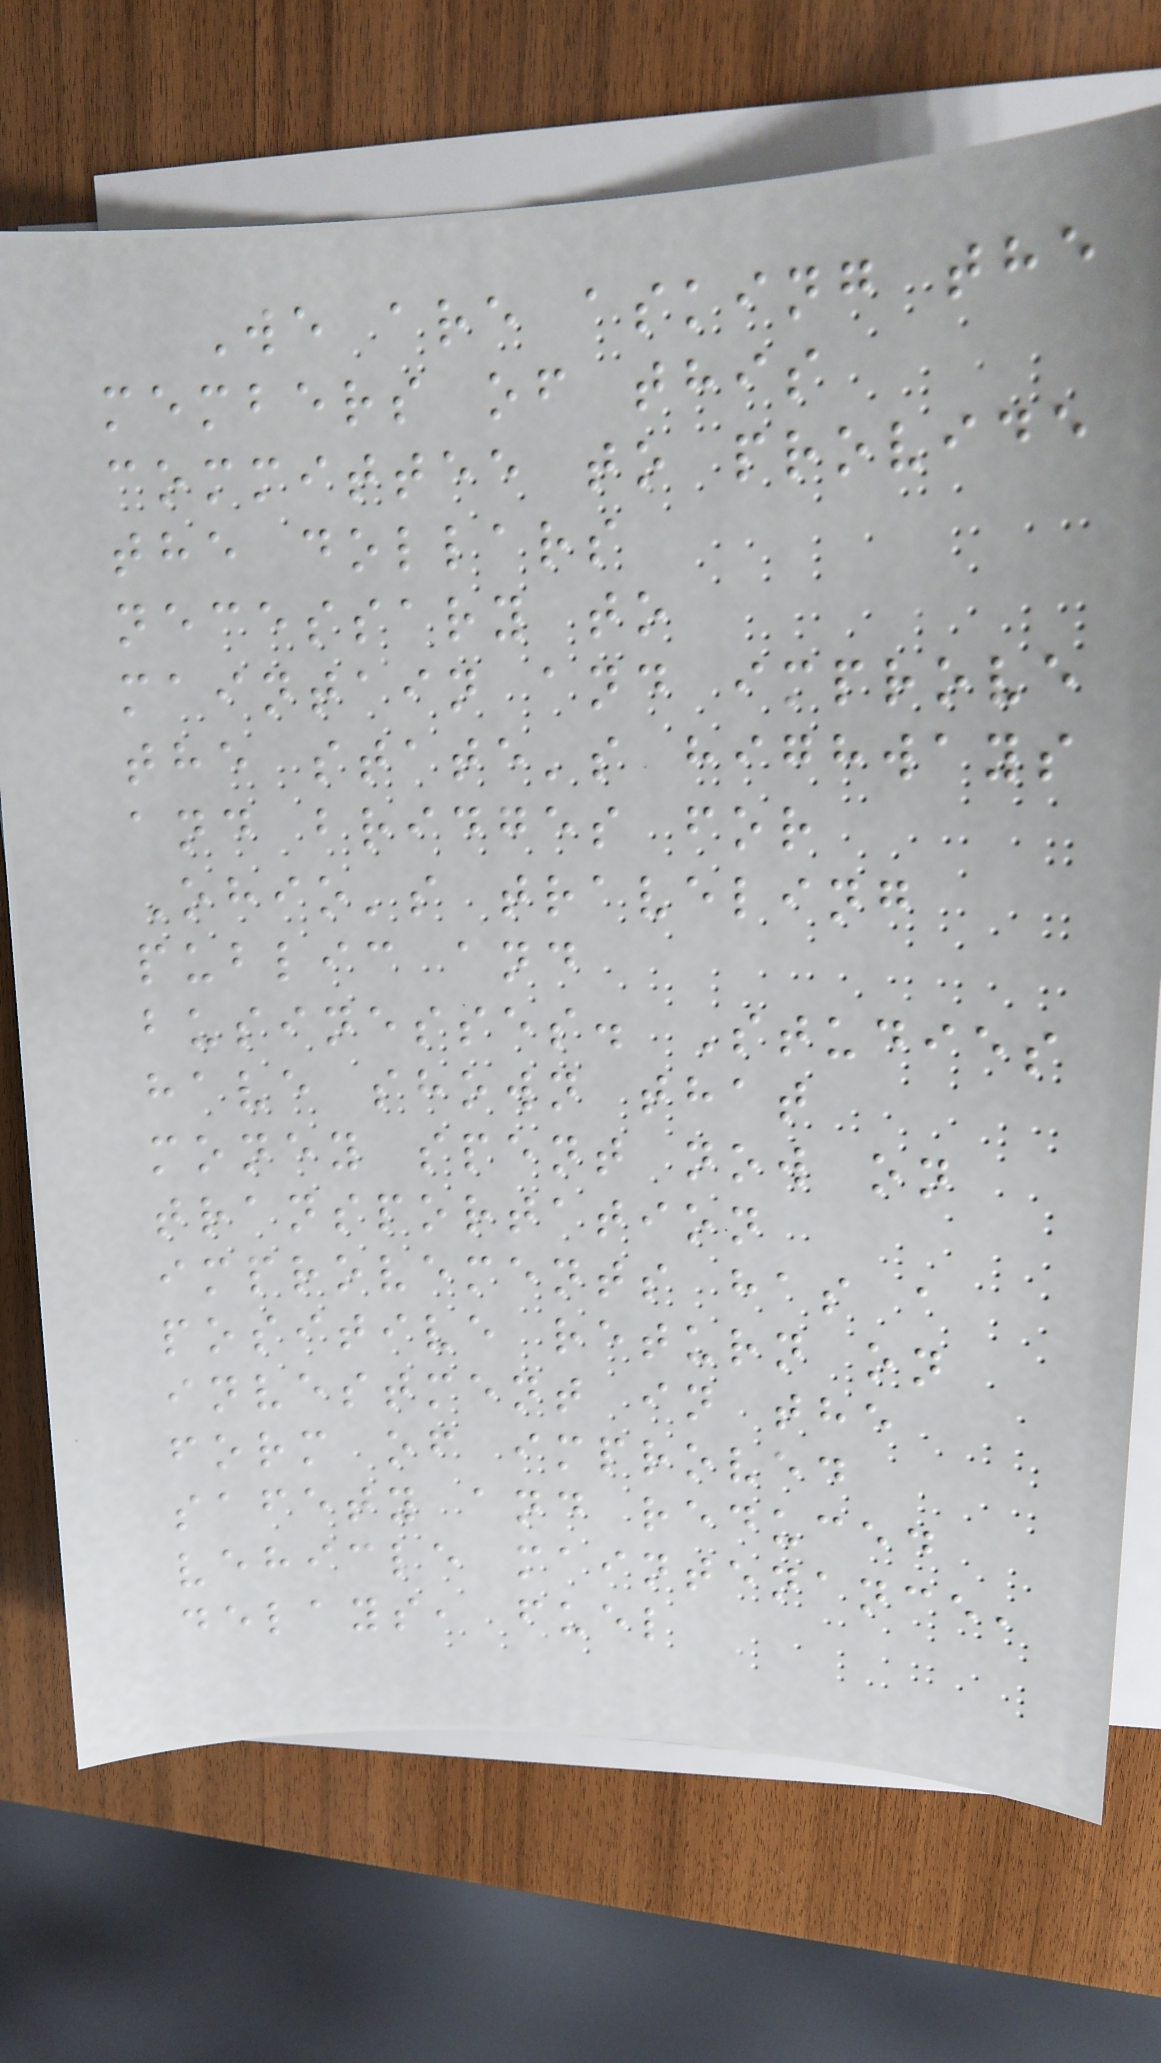We are asking the
members of this
committee to provide
the dollars
necessary to
maintain and improve
the state's highways
and bridges for
Ohio's traveling
public and
businesses. Studies
have shown that
money spent now on
transportation
improvements has a
positive return on
investment in the
form of improved
safety and reduced
vehicle maintenance,
delays, fuel
